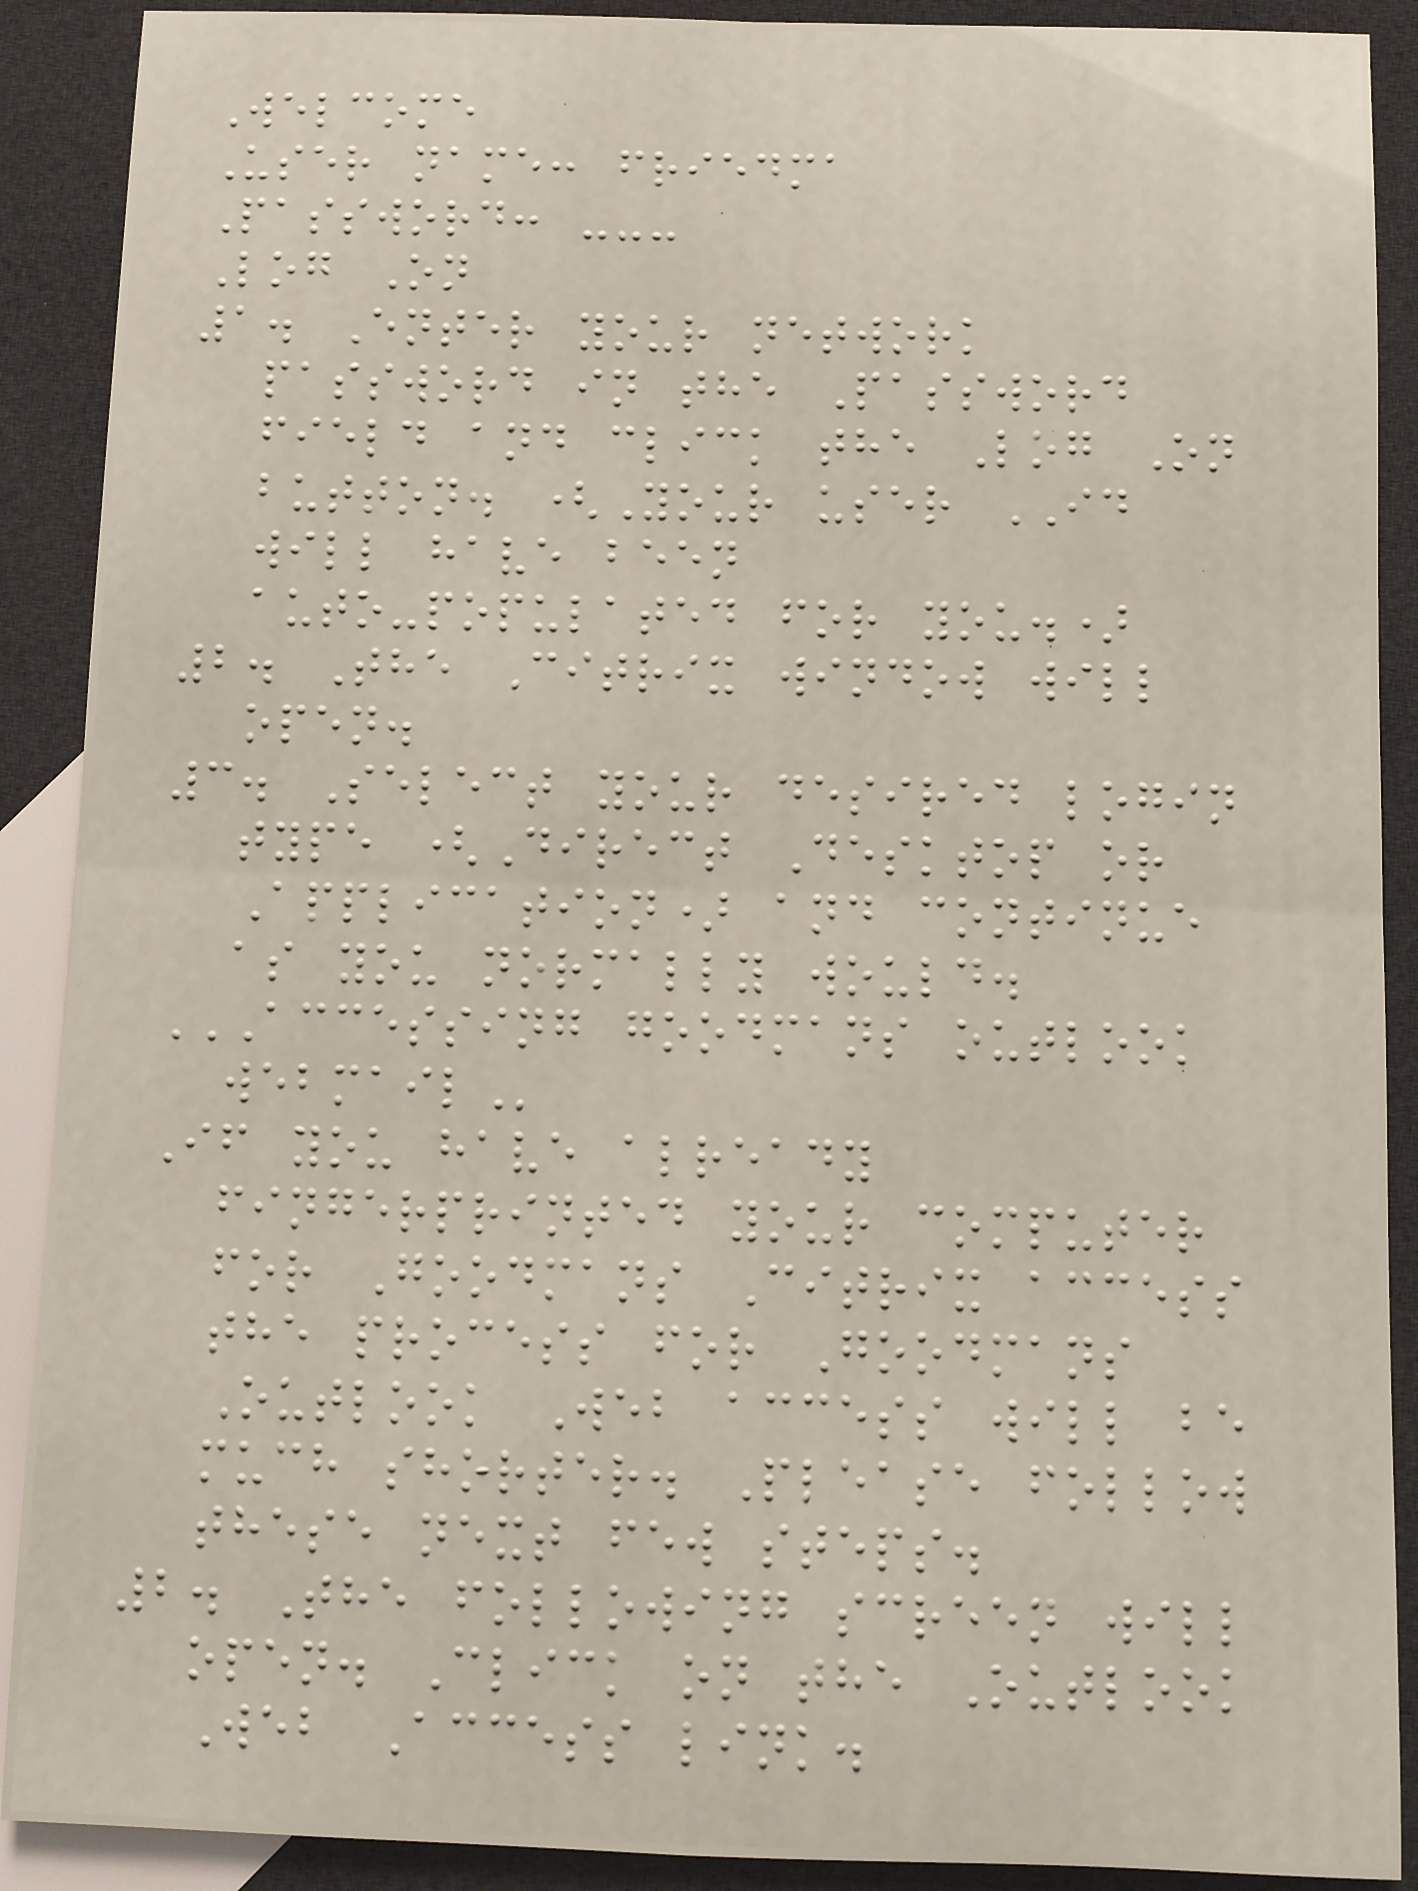Welcome
User name: friedma
Password: ---
Log On
1. Enter your network
password in the Password
field and click the Log On
button. (Your user ID
will have been
auto-populated for you.)
2. The Citrix window will
open.
3. Select your desired login
type (Direct Desktop or
Application) and continue
as you normally would.
ACCESSING GOODMANS OUTLOOK
WEBMAIL
If you have already
fingerprinted your computer
for Goodmans Citrix access
the process for Goodmans
Outlook Web access will be
much shorter. Please follow
these next few steps.
2. The following screen will
open. Click on the Outlook
Web Access link.
